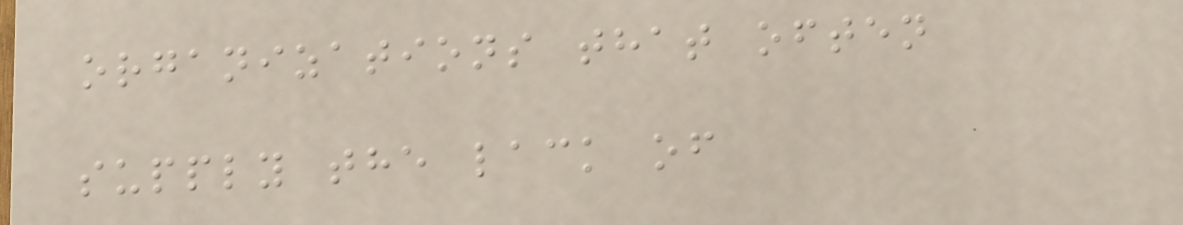organizations that often
supply the lack of
